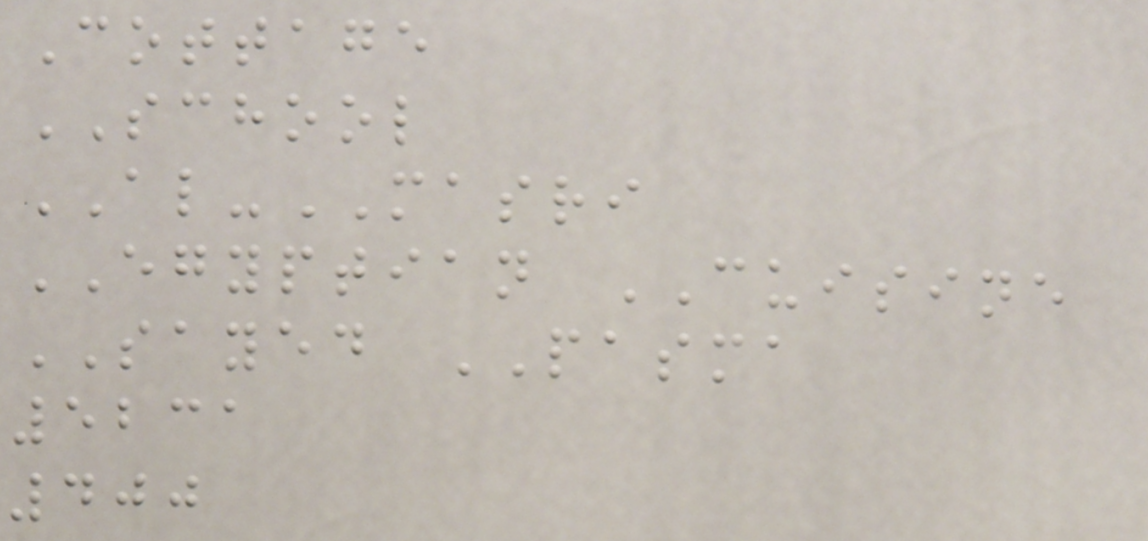Cottage
SCHOOL
AL-MASRI
EGYPTIAN CUISINE
SAYED PASMA
5231
400
